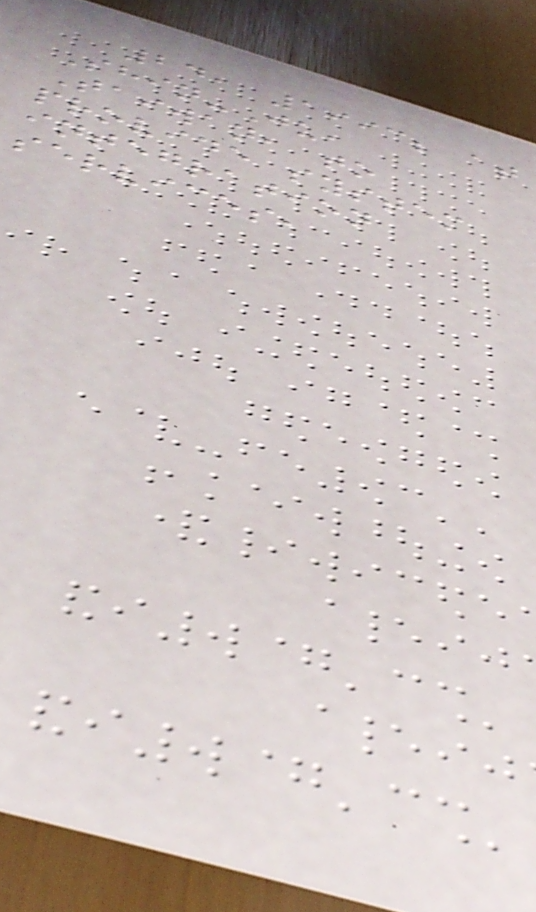24, 1993; at
Shin-Ju,
Taiwan, to
provide system
integration
services,
